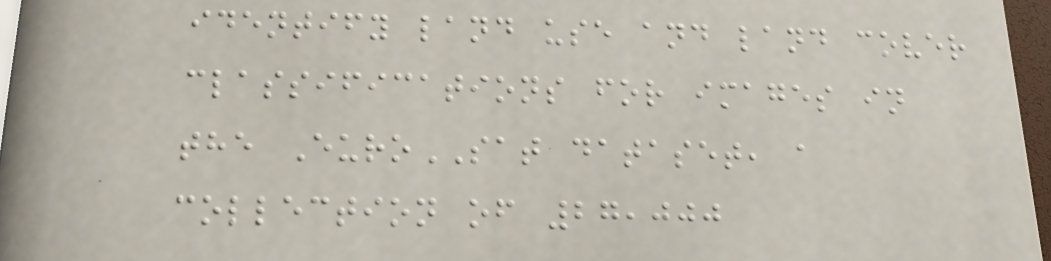identify land use and land cover
classifications for images in
the EuroSAT dataset, a
collection of 27,000
